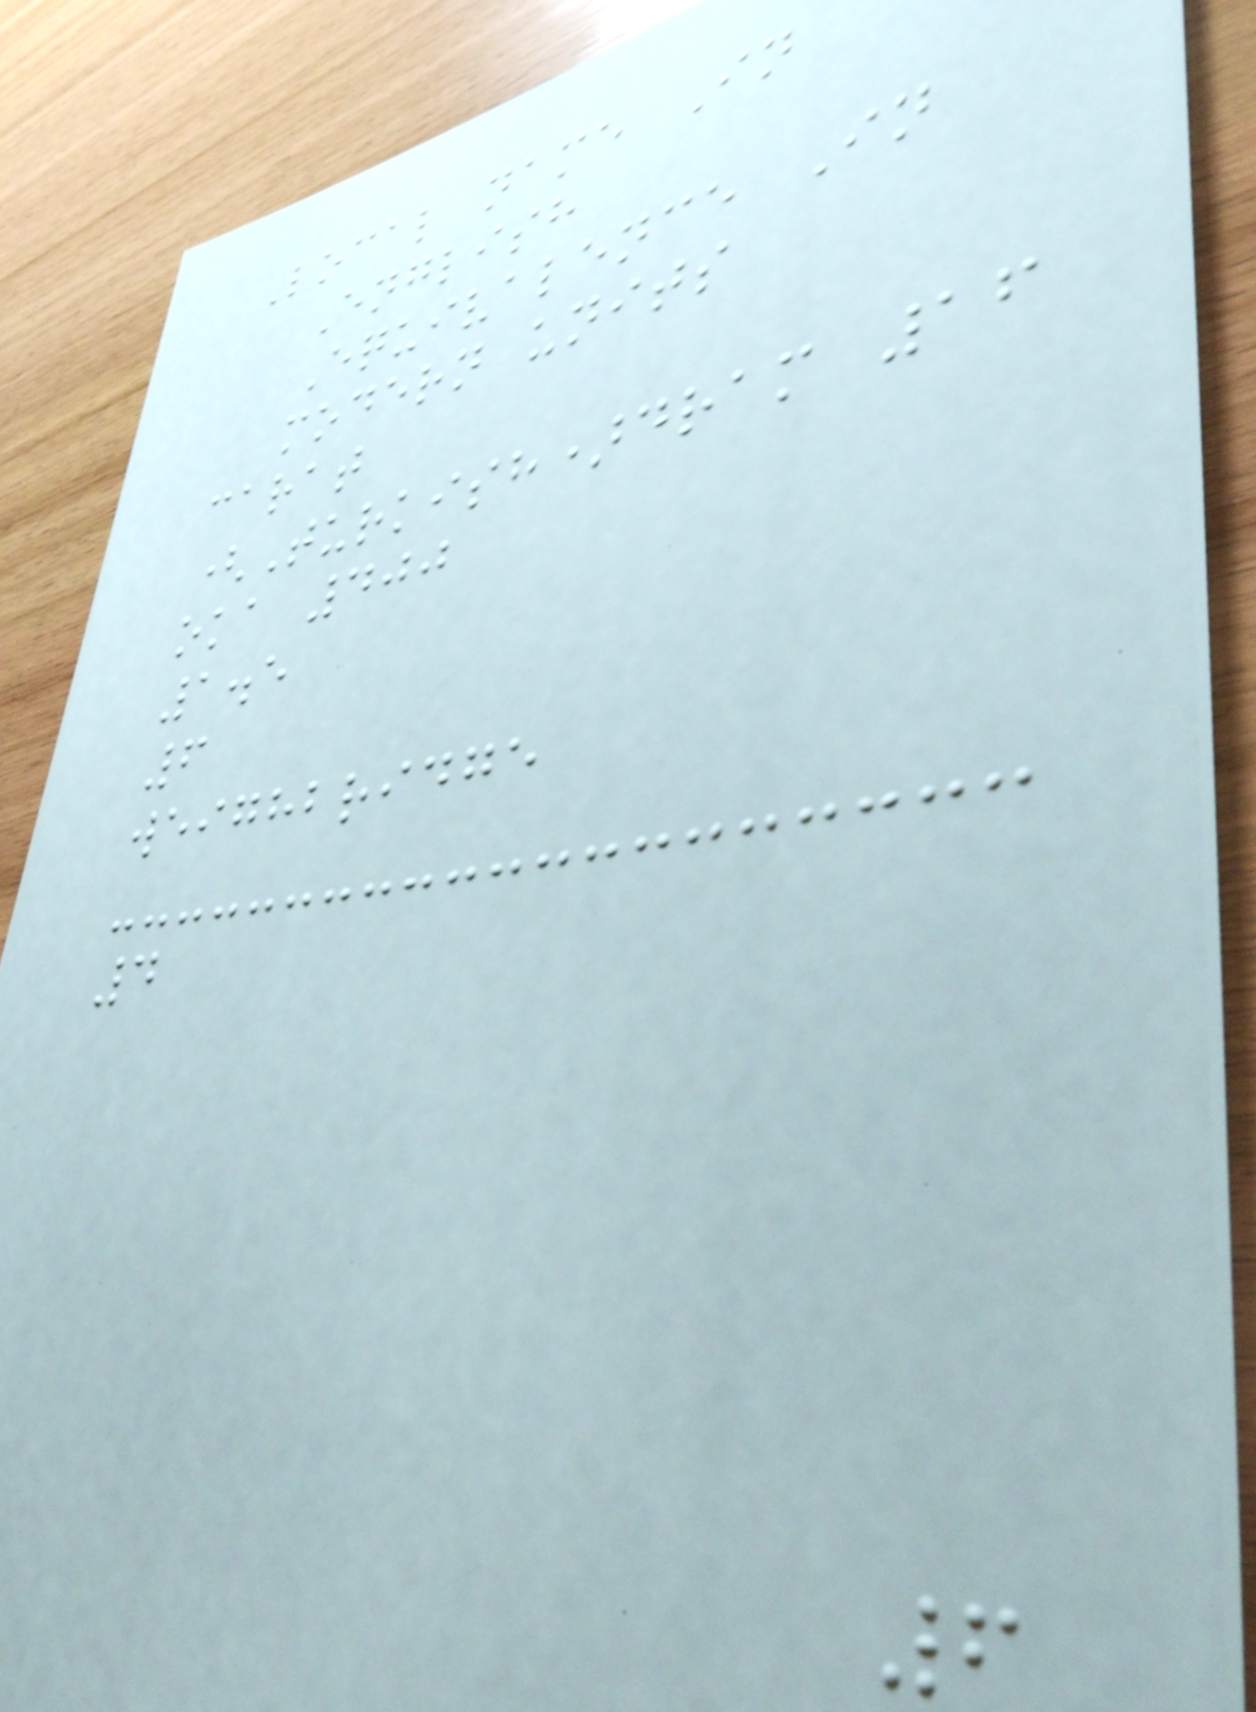Local name In
English
Equivalence In
modern units
carat
(Turkish)dram 16
oka 400
1.5
6
weighbridge
4
6
